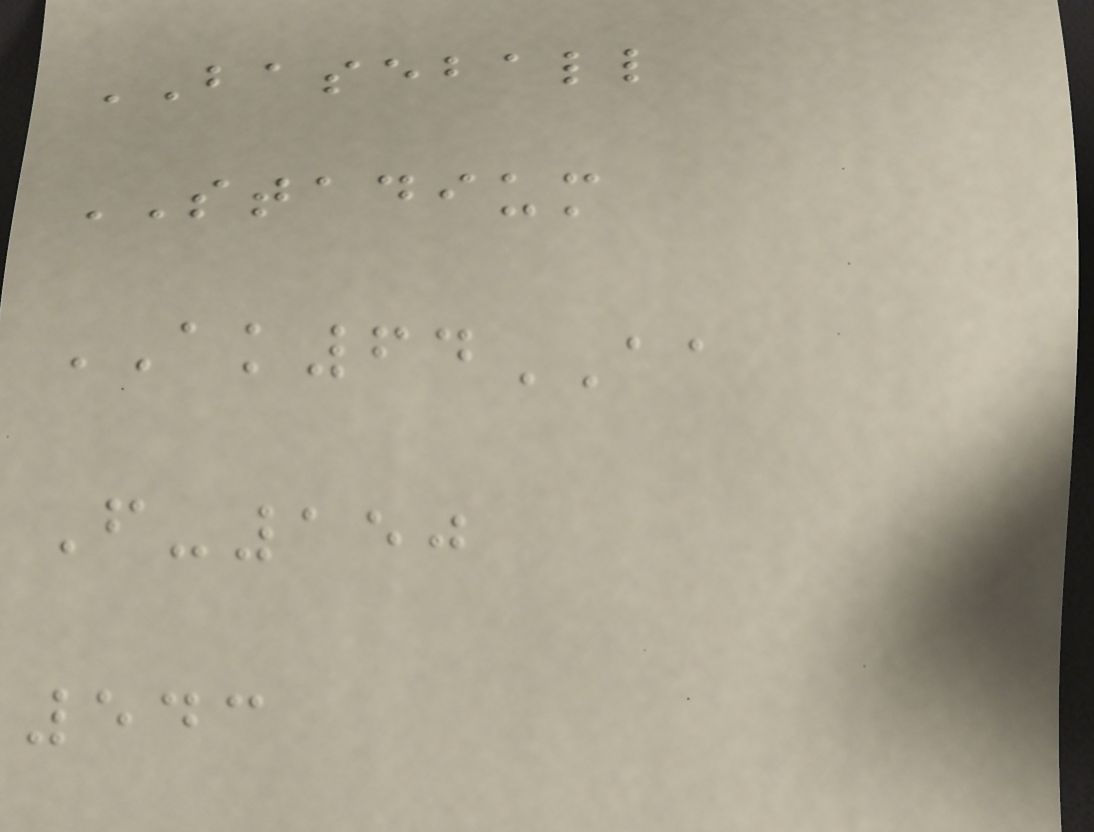BASEBALL
STADIUM
AK64AA
F-150
543
